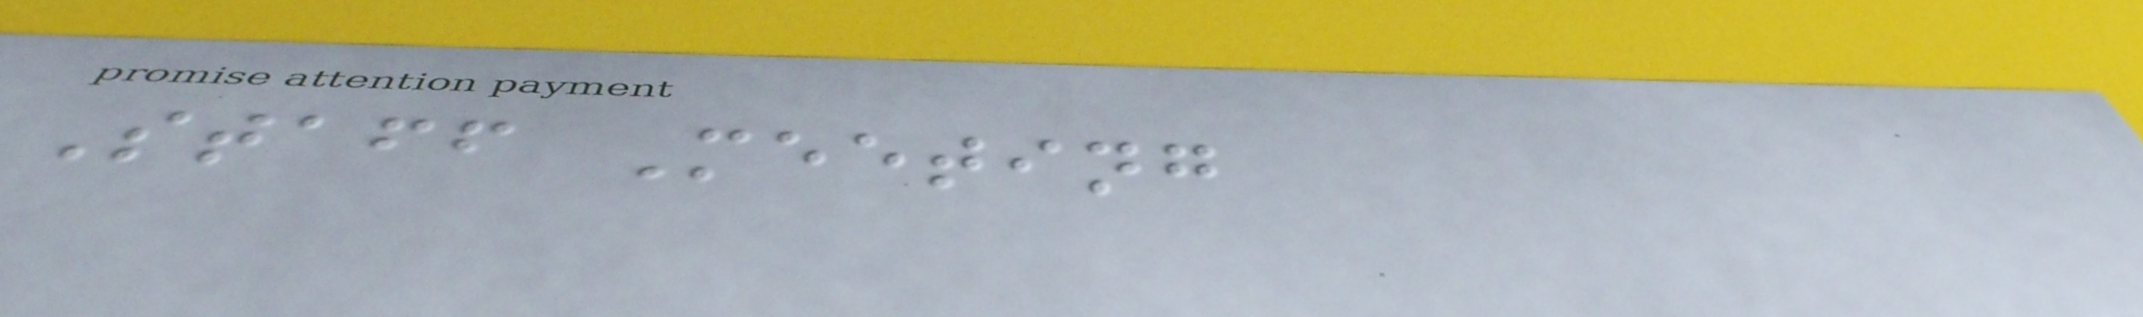Staff Meeting
